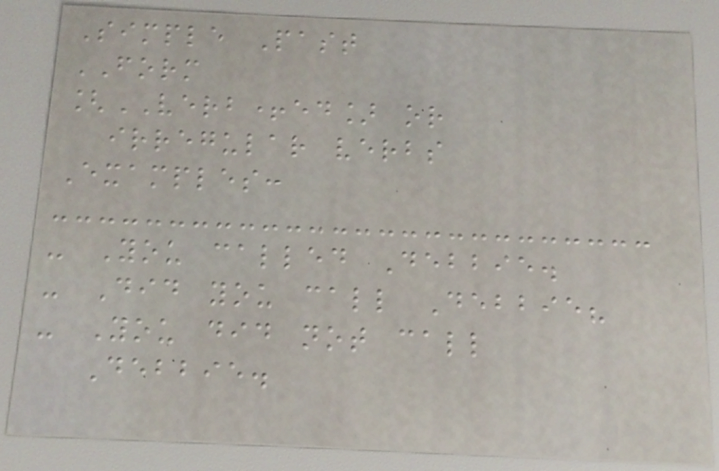Simple Past
FORM
[VERB+ed] or
irregular verbs
Examples:
- You called Debbie.
- Did you call Debbie?
- You did not call
Debbie.
